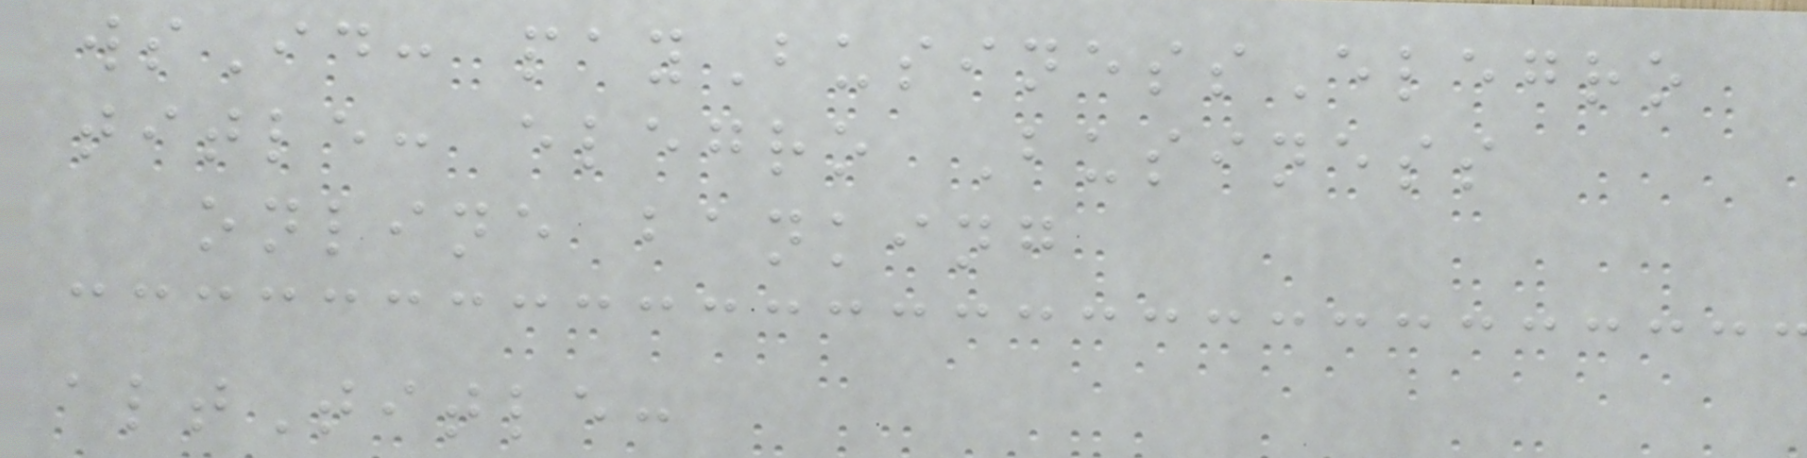wsId: payBusinessElegro
title: elegro Business
online banking
altTitle:
